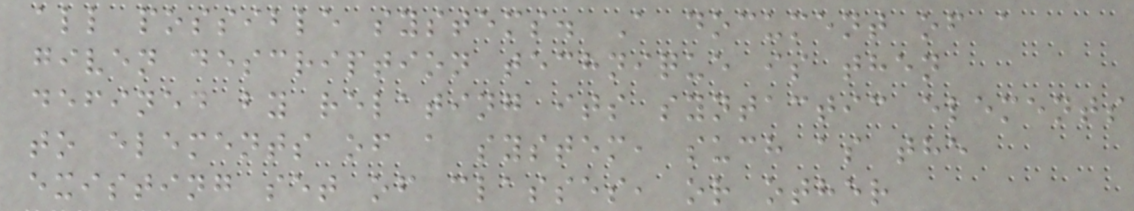all possible systems. A document of a
given description technique is then
defined by relating its syntactic elements
to elements of a system, such as the
existing set of classes, or other
